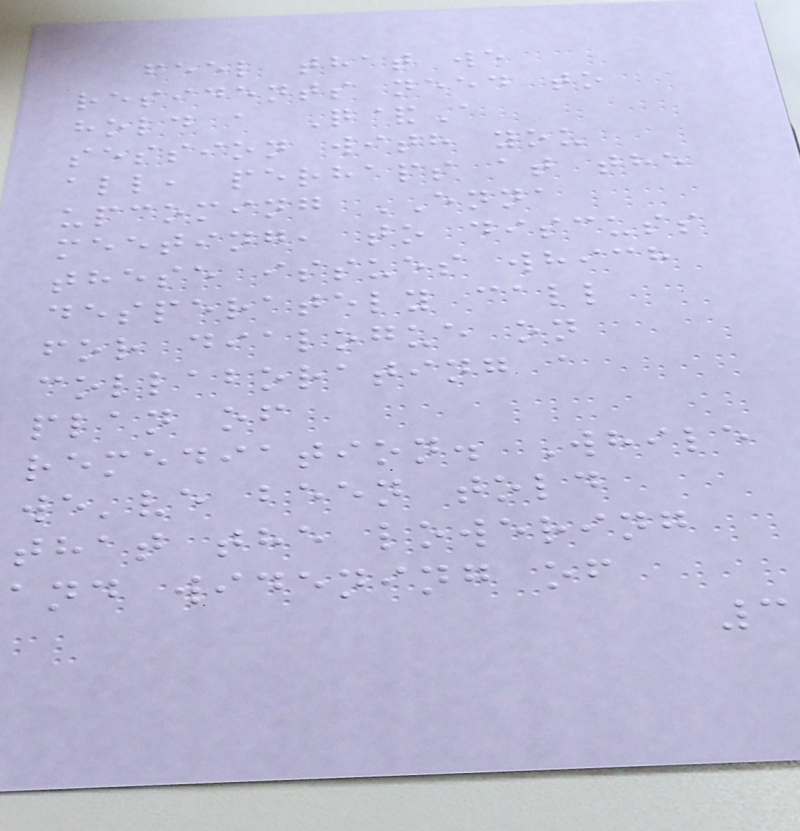feel that we
residents need to
hold a Q&A
session with you
all, perhaps at the
upcoming ENNA
meeting, to discuss
these issues which
desperately call
for dialogue on
collaborating a
plan of
remediation. While
we've been told
that the lowering
and widening of
3
